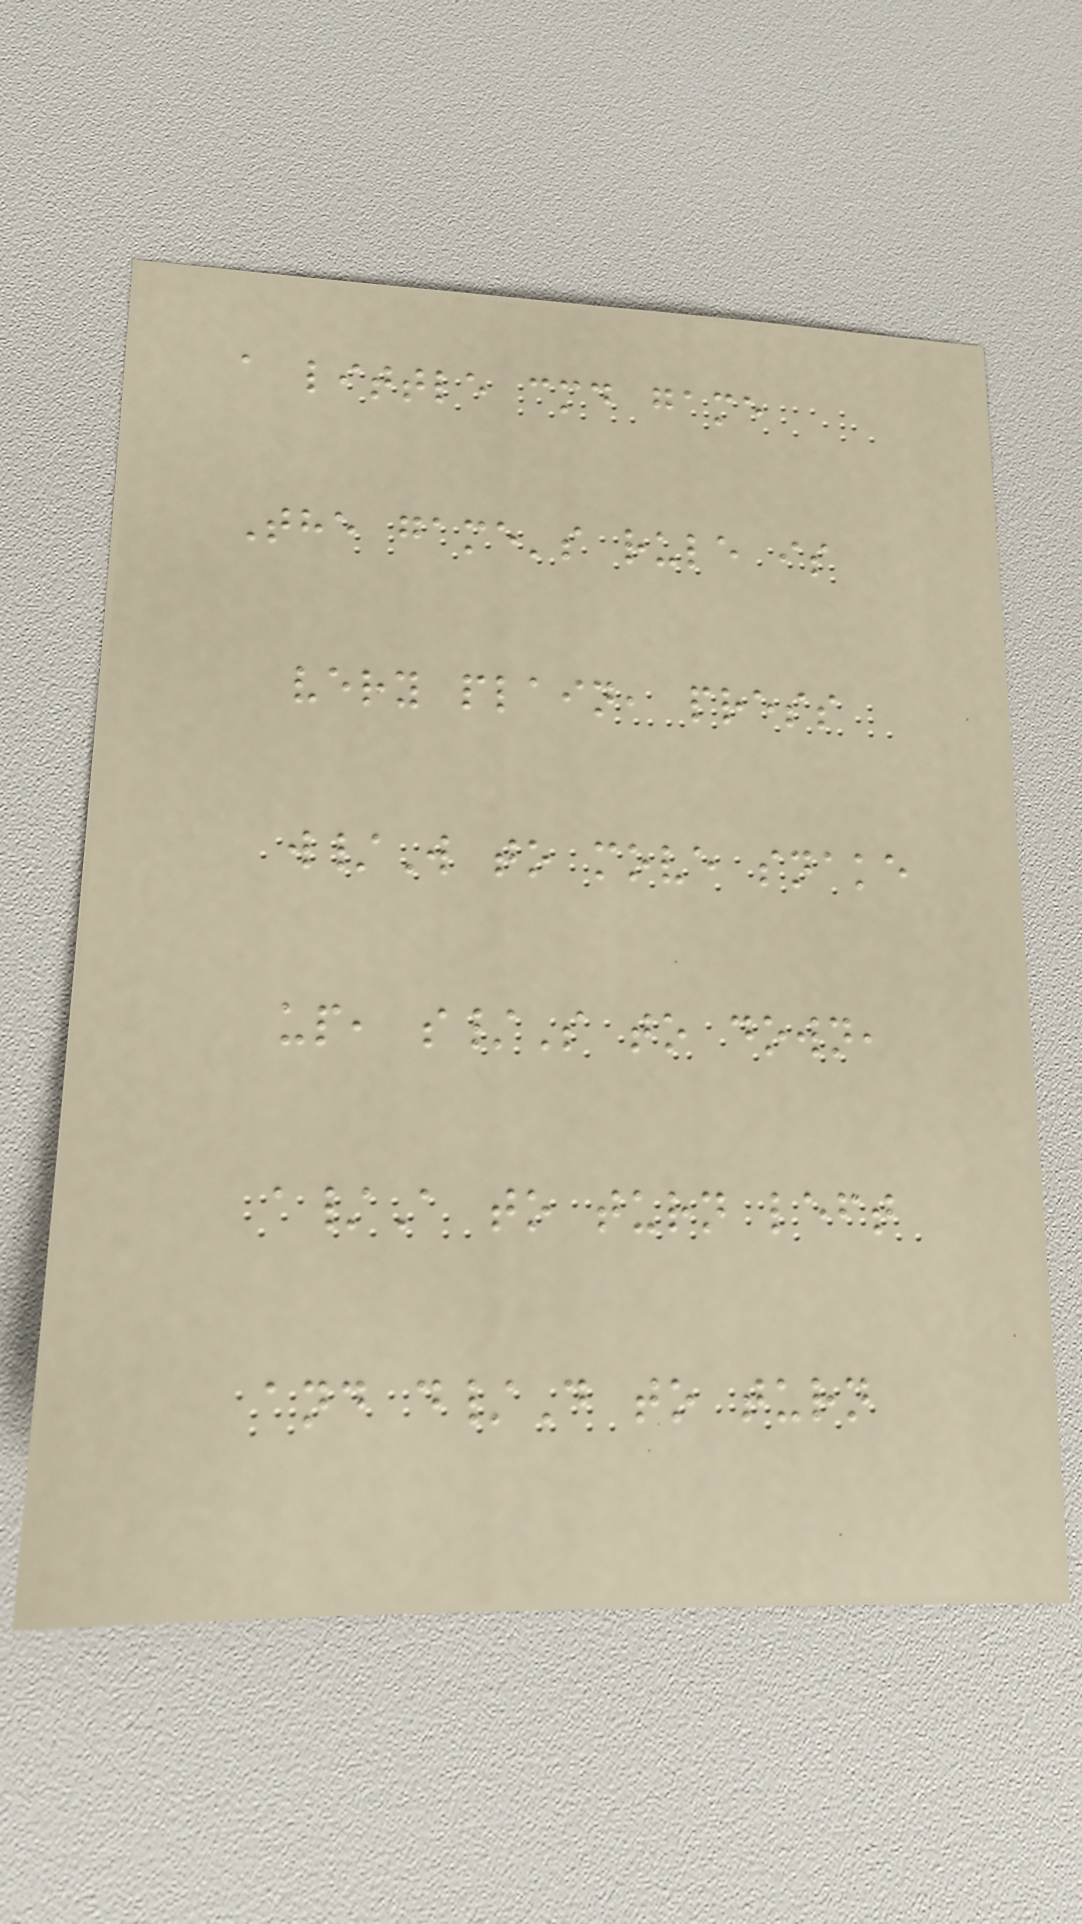a little cmd game
The game's rule is
very plain, press
w/W to move snake
up, s/S to down,
a/A to turn left
and d/D to turn
